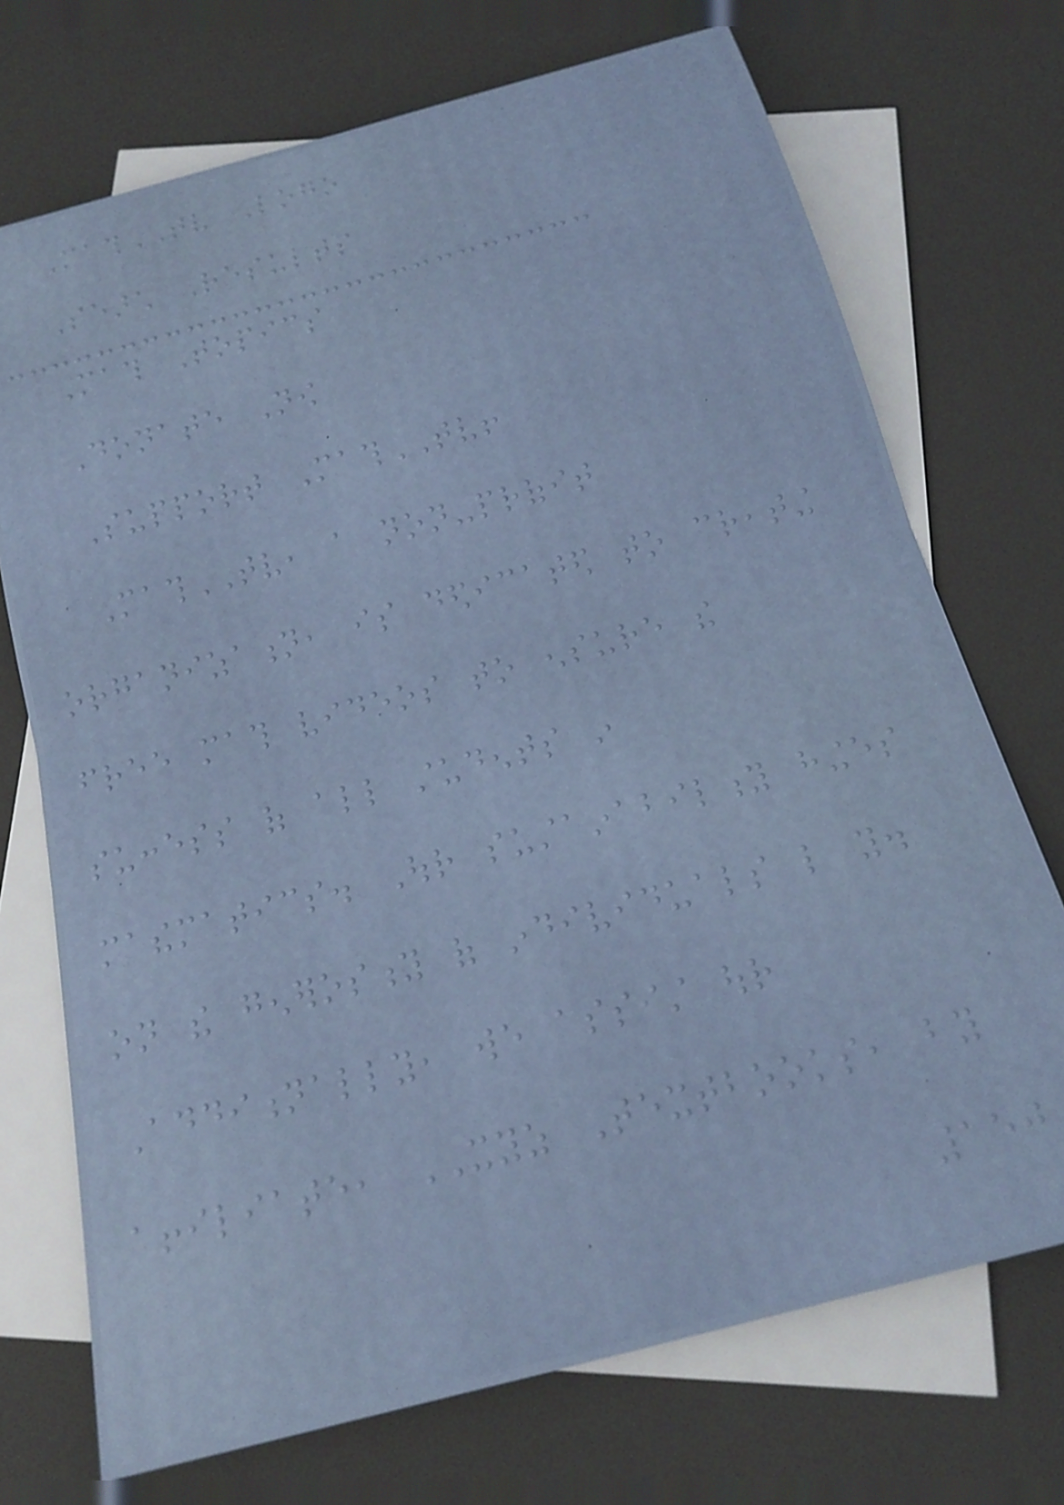MathTV Logo
Search Results
Math Topics
Donate Now
Support MathTV!
MathTV, a non-profit
organization, is dedicated to creating
free math videos to ensure the
success of all students in
mathematics. Our sustainability hinges
on the generosity of individuals like you.
Additionally, we assist our
affiliate, XYZ Textbooks, by
150
